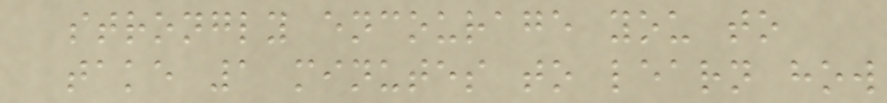strongly encourage you to
take 1 minutes to learn how
